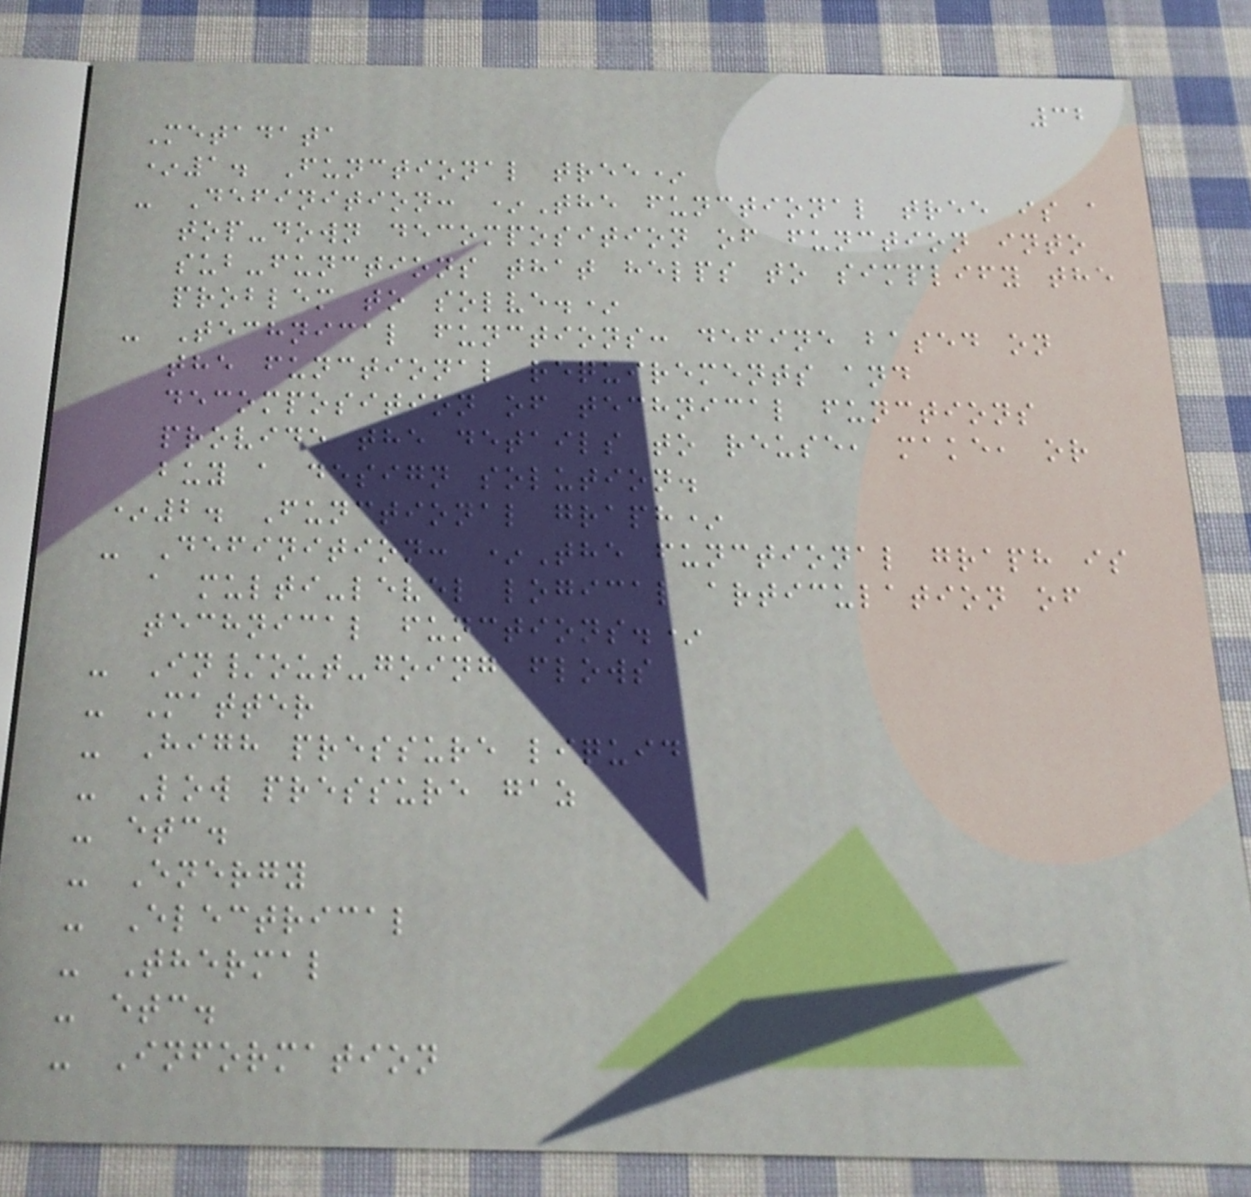32
Metadata
*1. Functional tree*
- Definition: *The functional tree is a
top-down decomposition of function into
sub-functions that helps to simplify the
problem to solve.*
- Technical functions: define based on
the functional requirements and
decomposition of technical functions
provide the details to reuse, make, or
buy a design solution.
*2. Functional graph*
- Definition: *The functional graph is
a multi-level logical articulation of
technical functions.*
- In/out-going flows
- Matter
- High pressure liquid
- Low pressure gaz
- etc.
- Energy
- Electrical
- Thermal
- etc.
- Information
